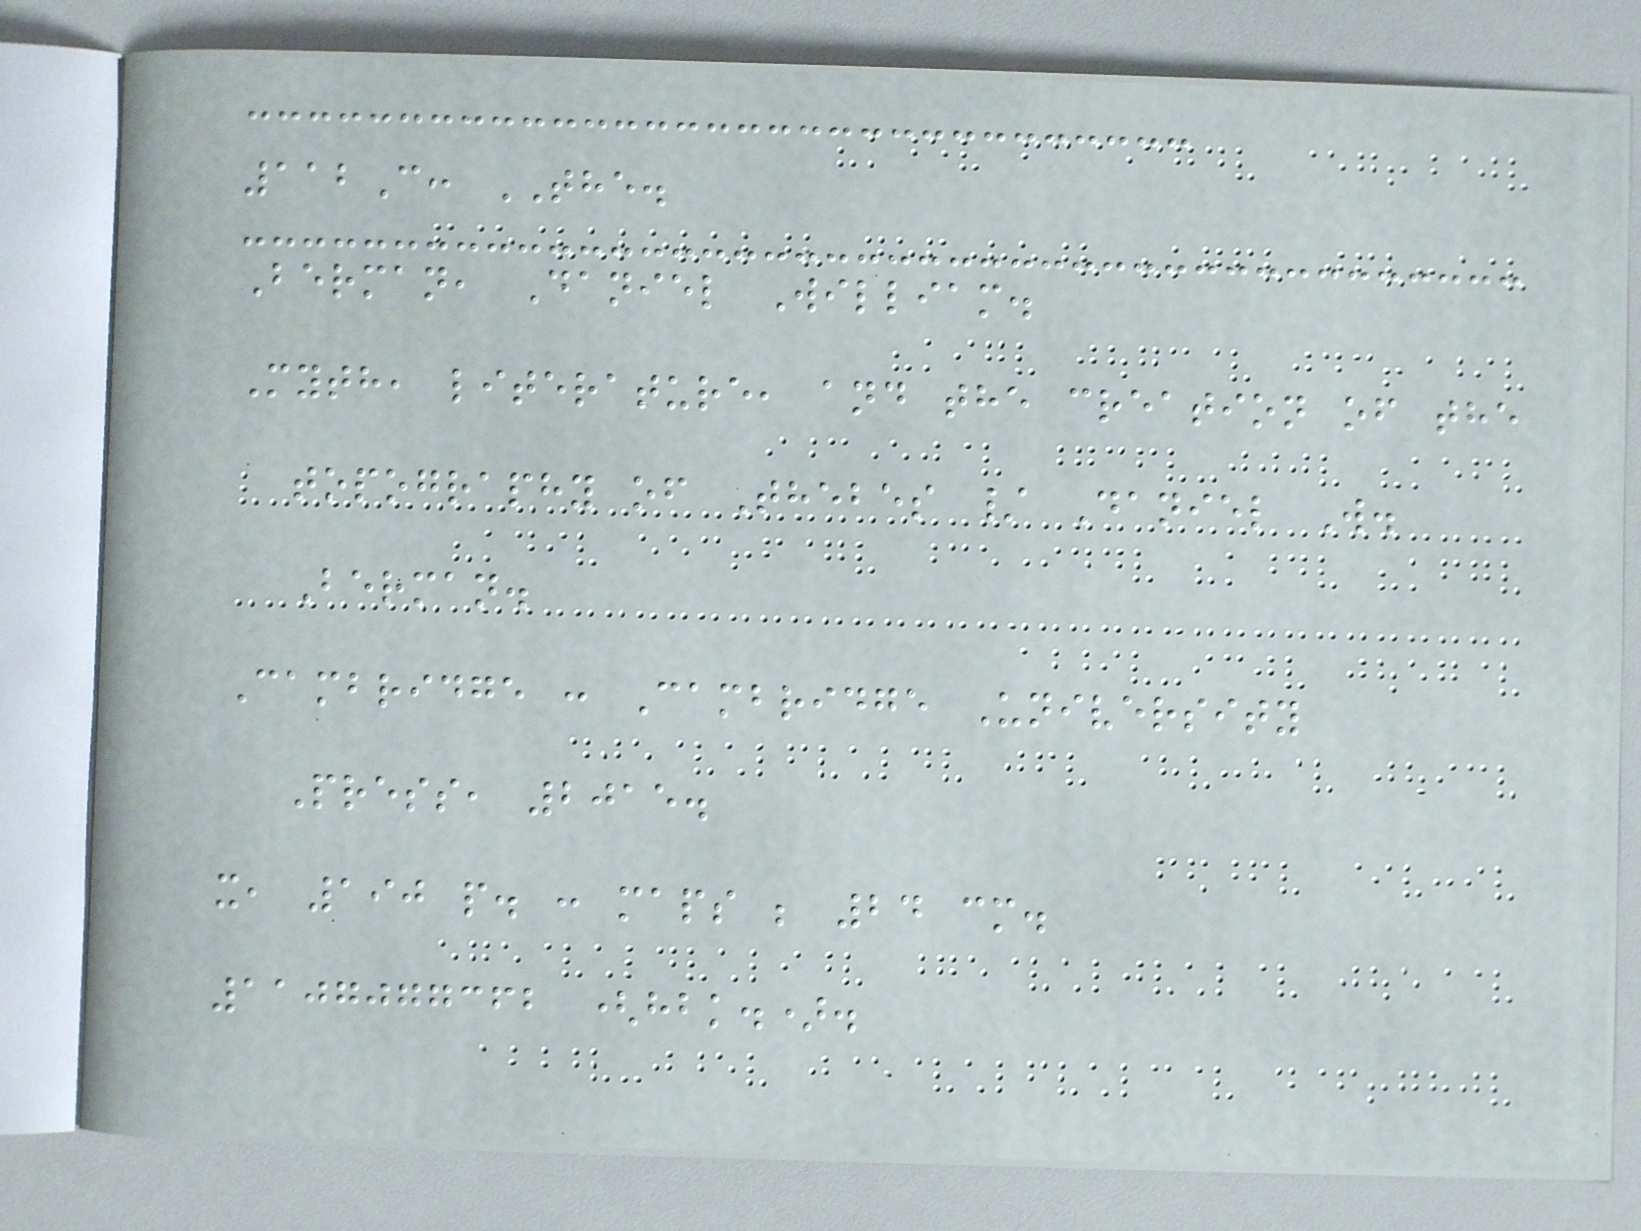112C: THE.
Berman, Daniel William.
Myth, literature, and the creation of the
topography of Thebes / Daniel W.
Berman.
Cambridge : Cambridge University
Press, 2015.
x, 190 p. : maps ; 24 cm.
1107077362 (hbk.).
